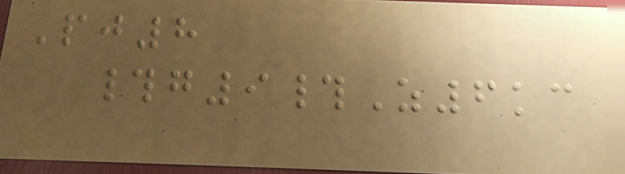Pj8
#g9#Z6kc
